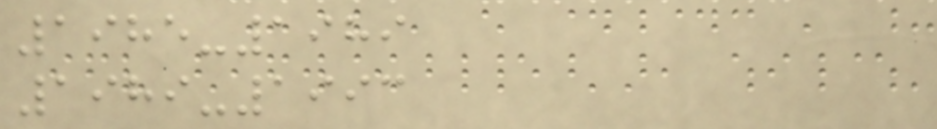1985-1989
1989-1993
